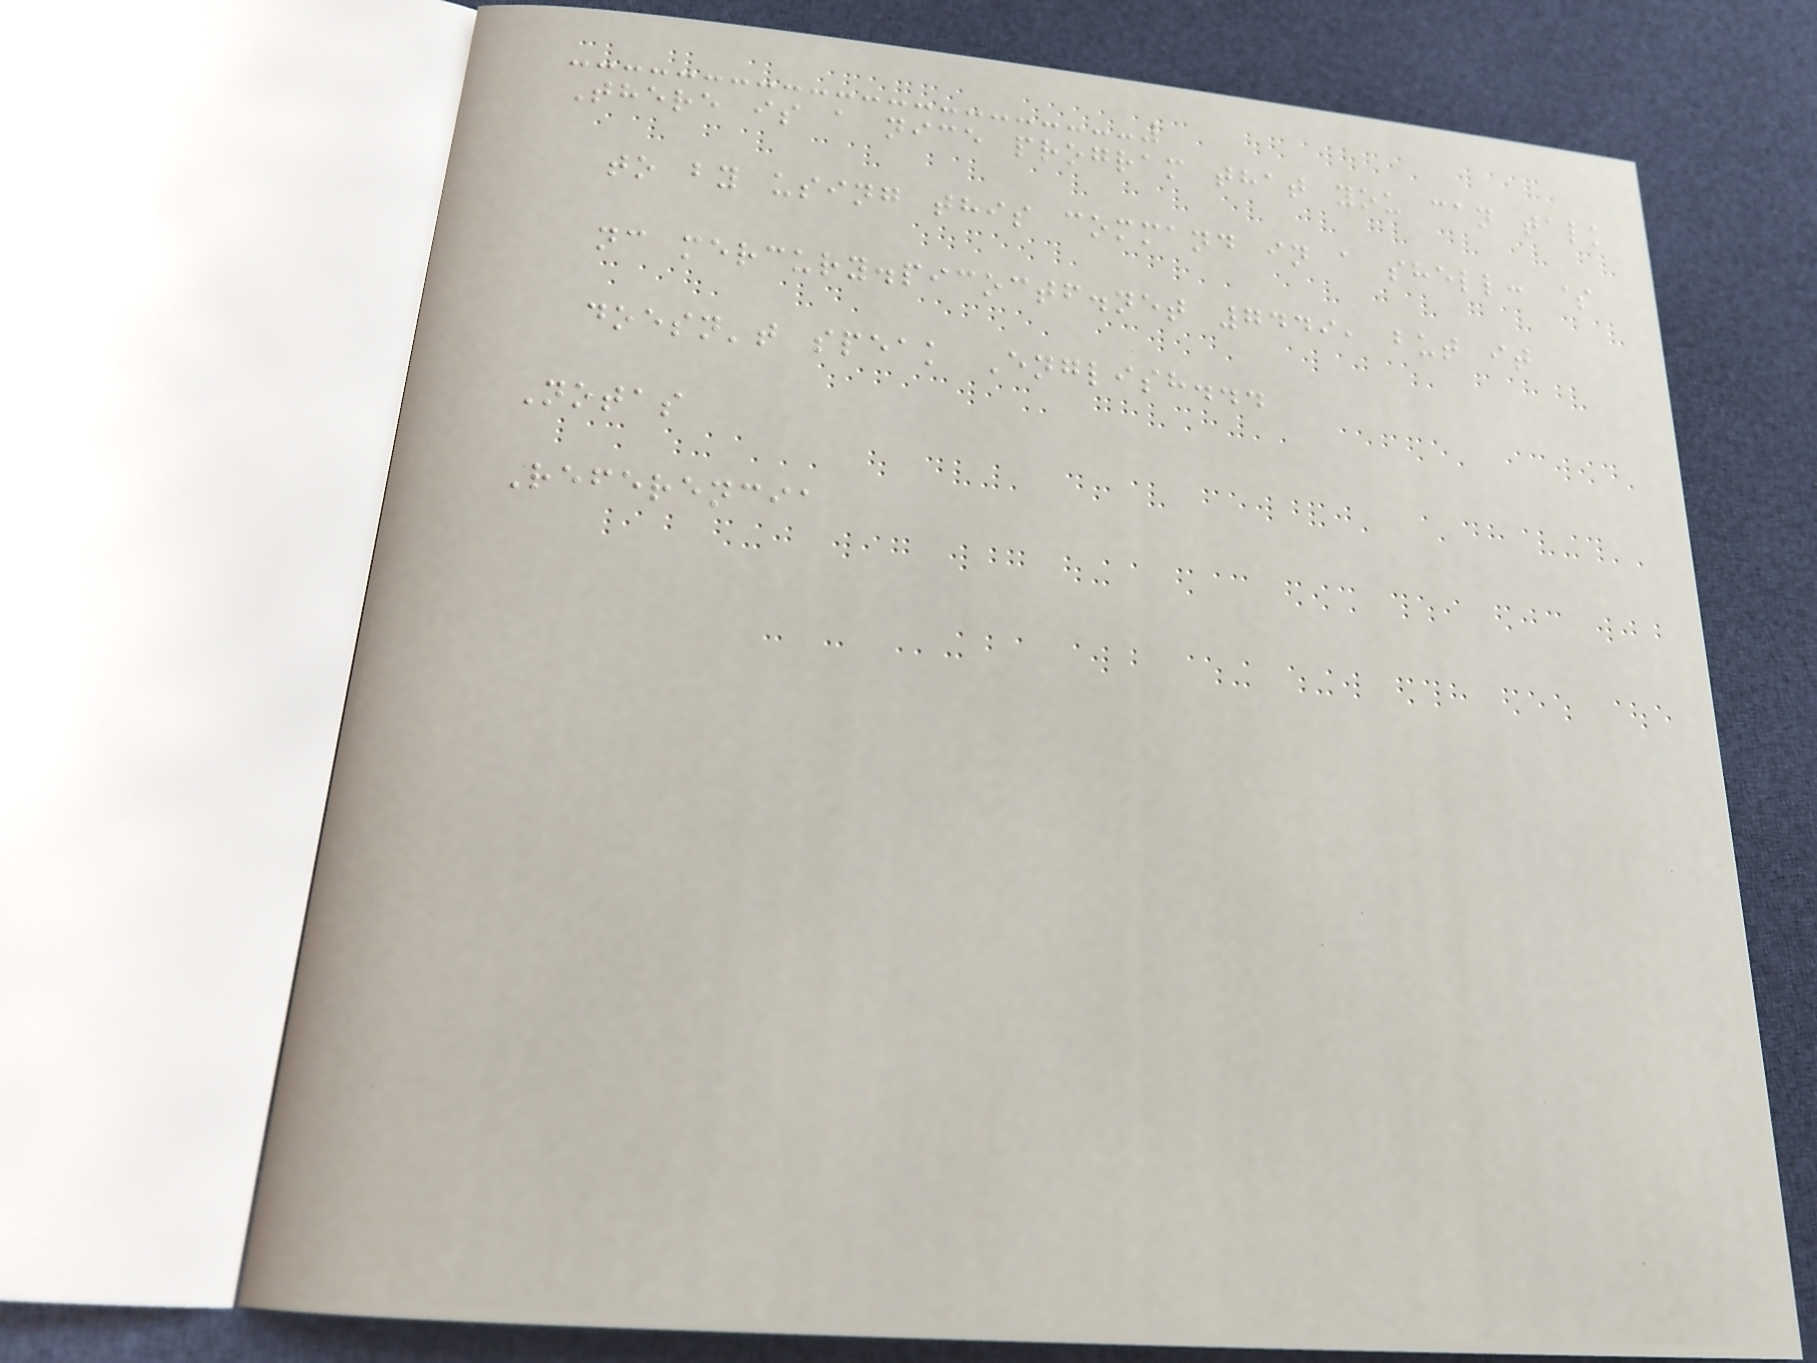There is a nice program that you can talk
to by using this command in a shell: $
nc mercury.picoctf.net 7449, but it
doesn't speak English...
Notas
Referencia
